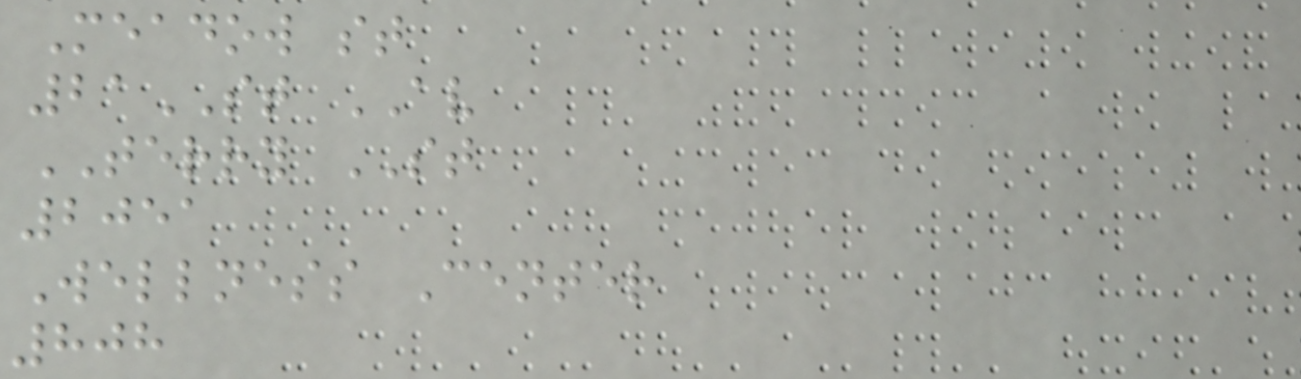Meadow st
21ST AV
TERRY ST
2051
Wellness Center
808
